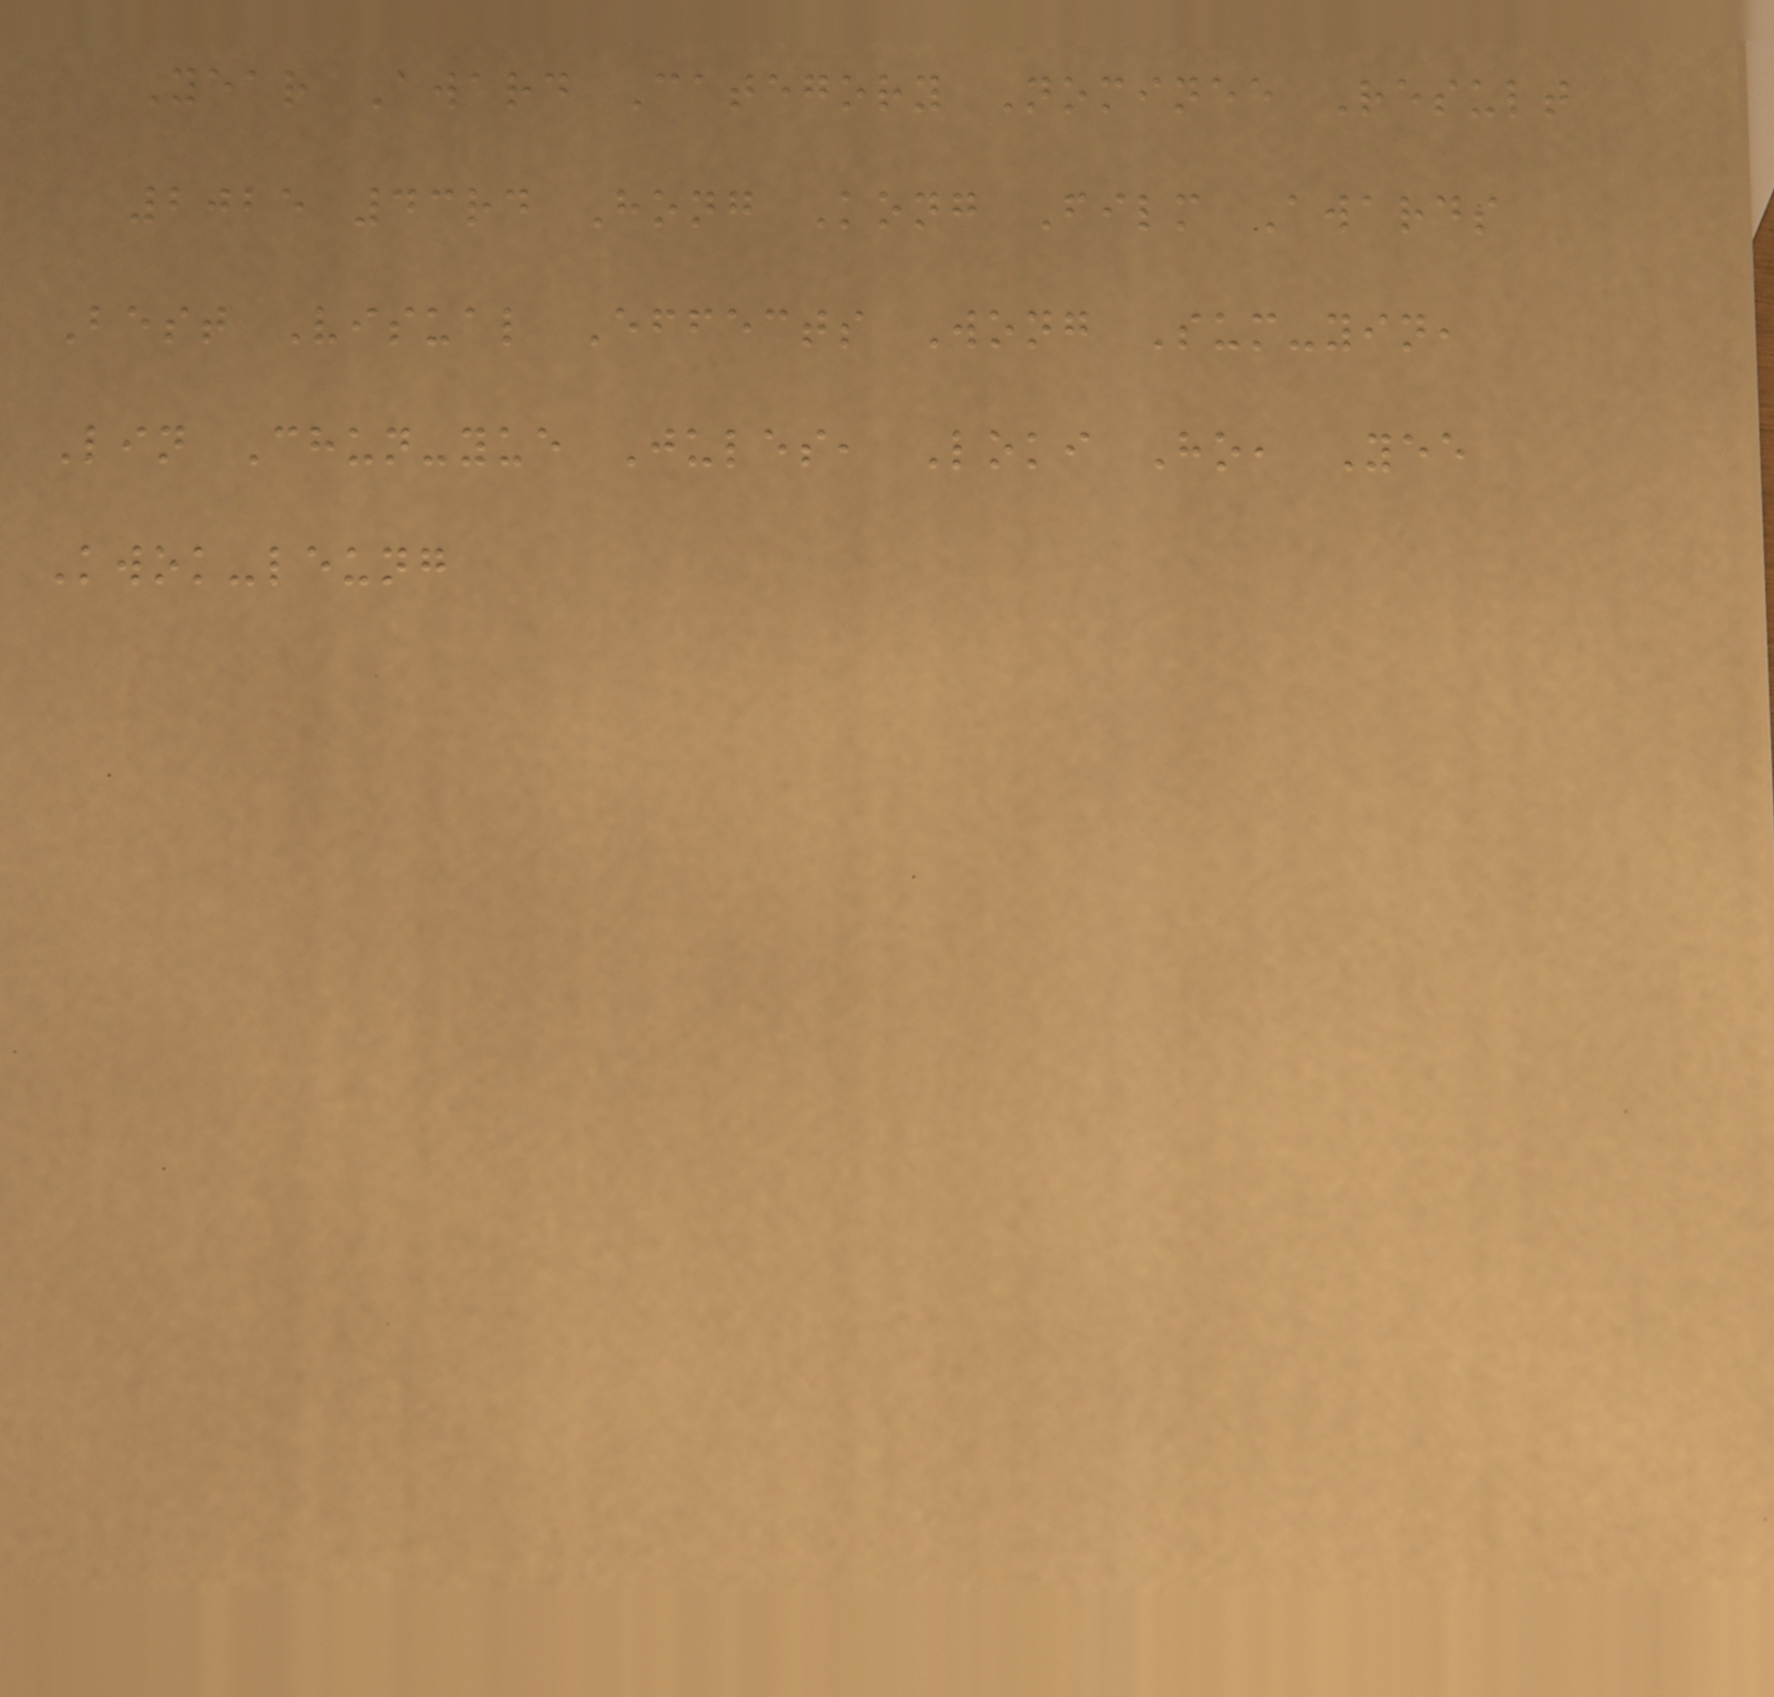Year Award Category Nominee Result
2025 43rd Hong Kong Film Awards
Best Visual Effects Wong Sum-yin,
Lin Chun-yue Jules, Loki Ho, Yee
Kwok-leung
